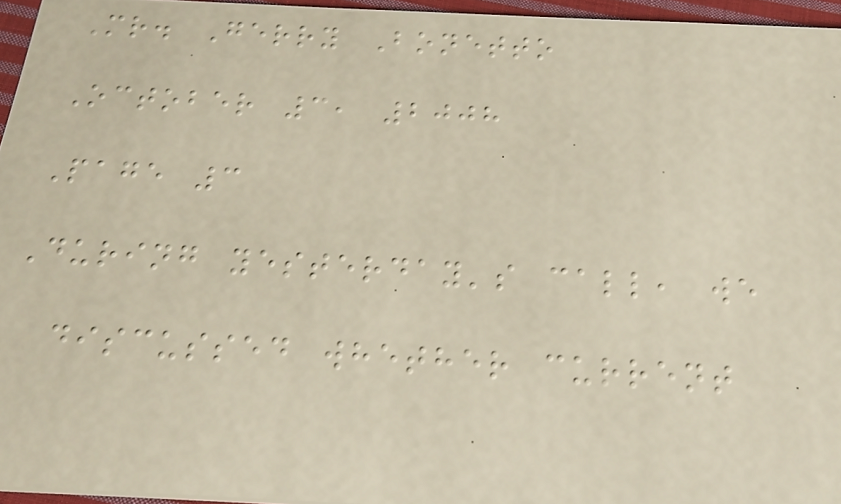Mr. Gerry Bonetto
October 3, 2008
Page 3
During yesterday's call, we
discussed whether current
